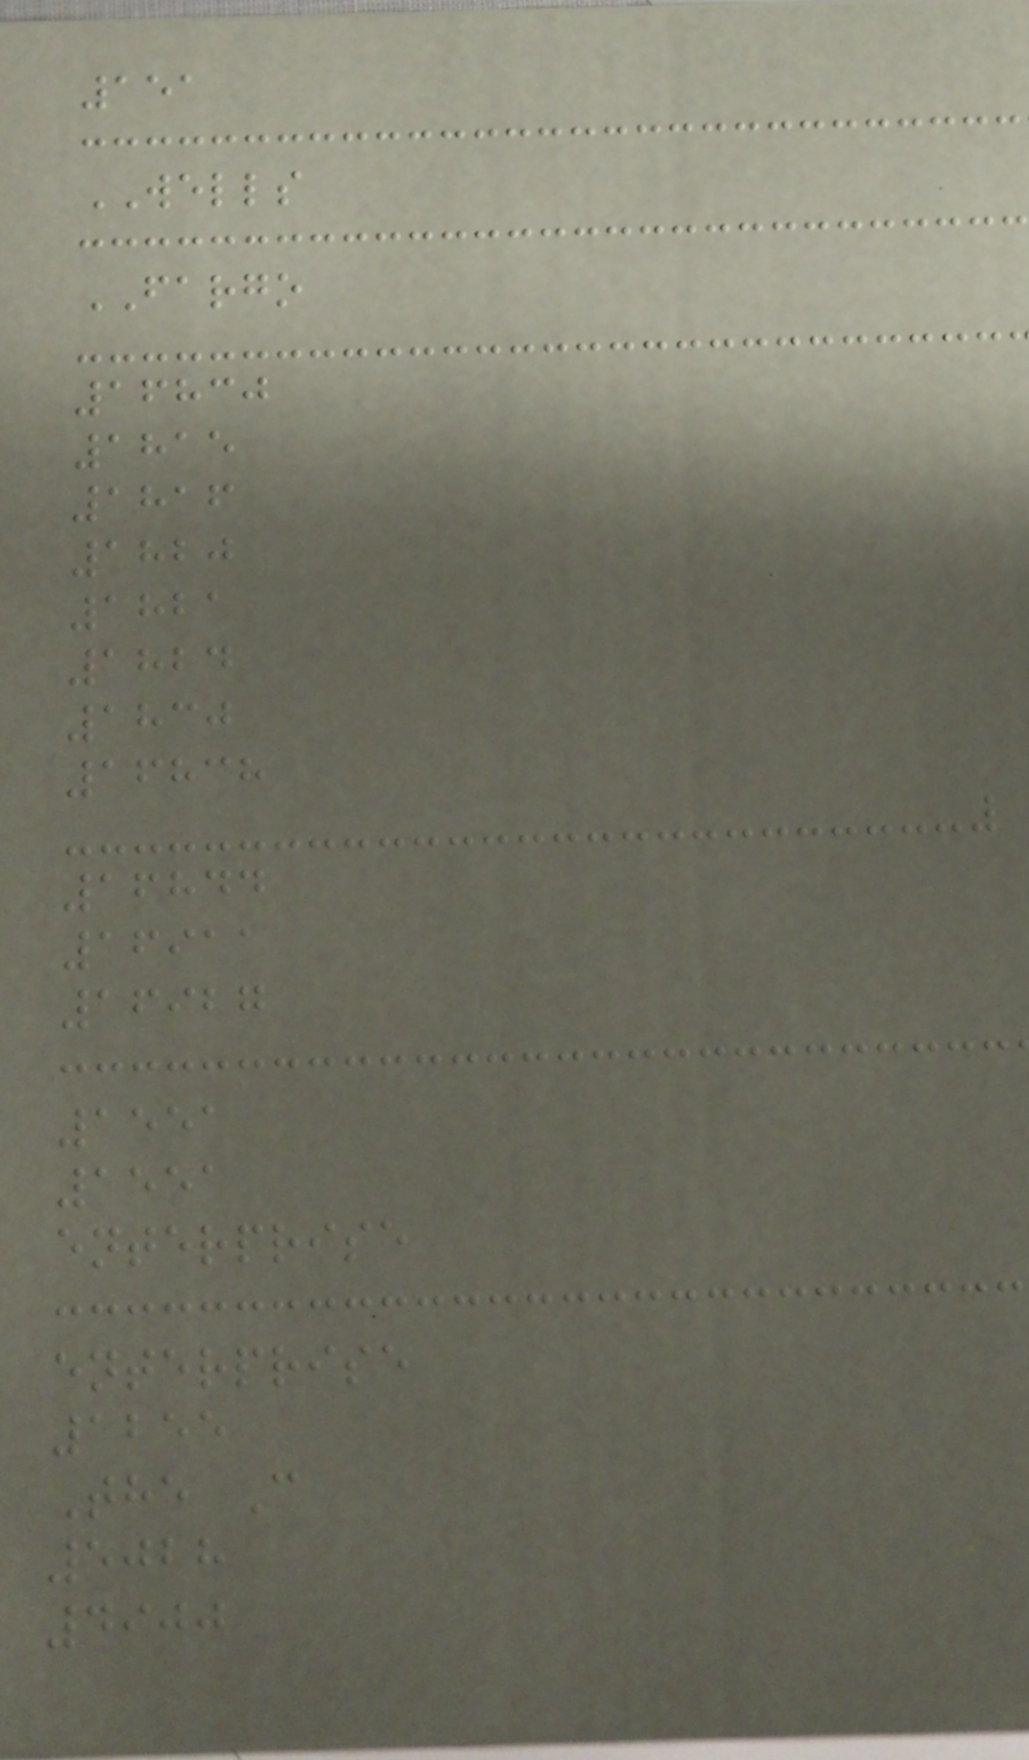151
WELLS
FARGO
16830
1815
1816
1820
1821
1824
1830
16838
16844
16911
16927
1551
1551
enterprise
enterprise
1255
The C
5028
4900
